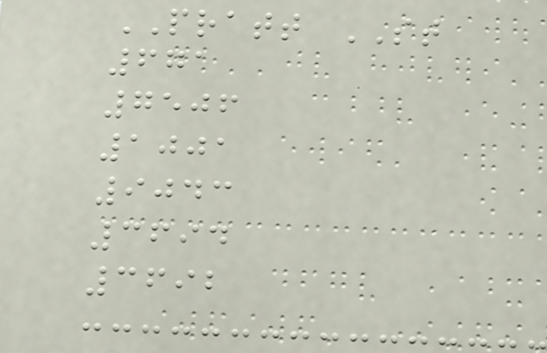PRATT ST
671
7506
1001
9043
3694
3692
